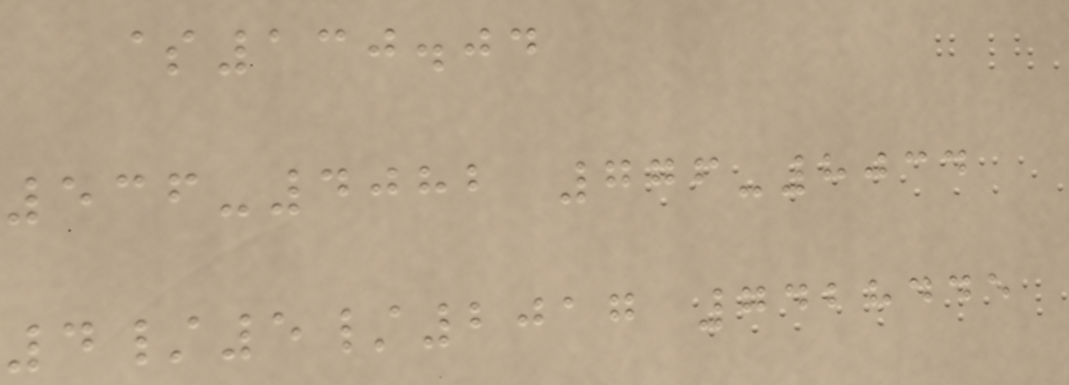$130.04
536-4082 776-8034
4/5/2017 7428445
